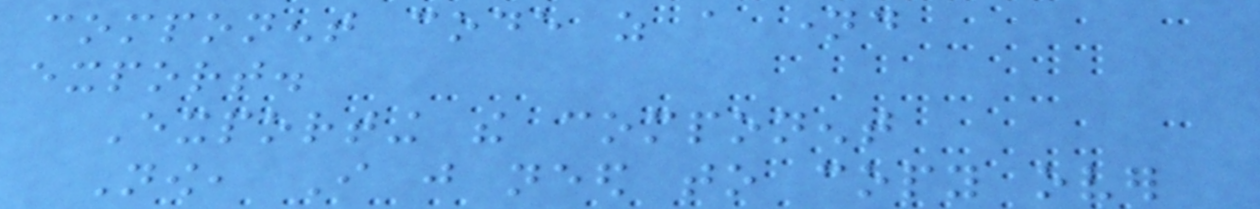component code as a named
export.
Exporting the component
Now, I just need to copy over
